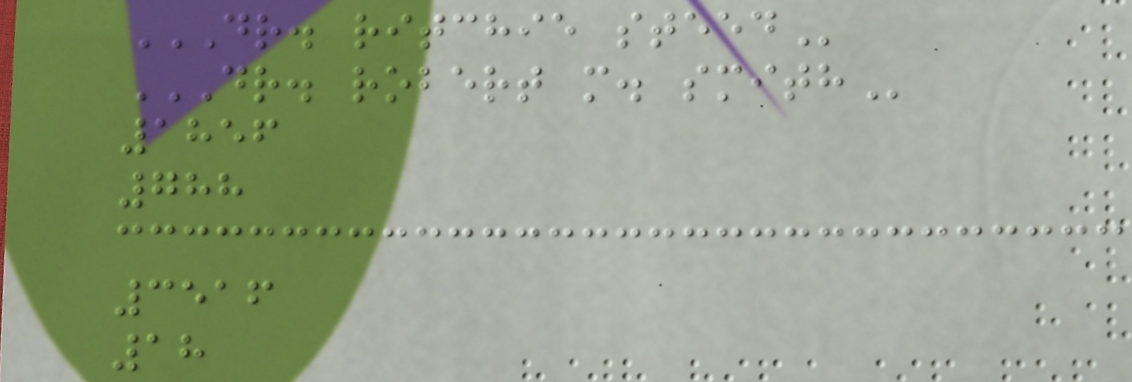DR. RITCHIE STEED
DR. ROBERT M. SMITH
1856
788
3516
18
